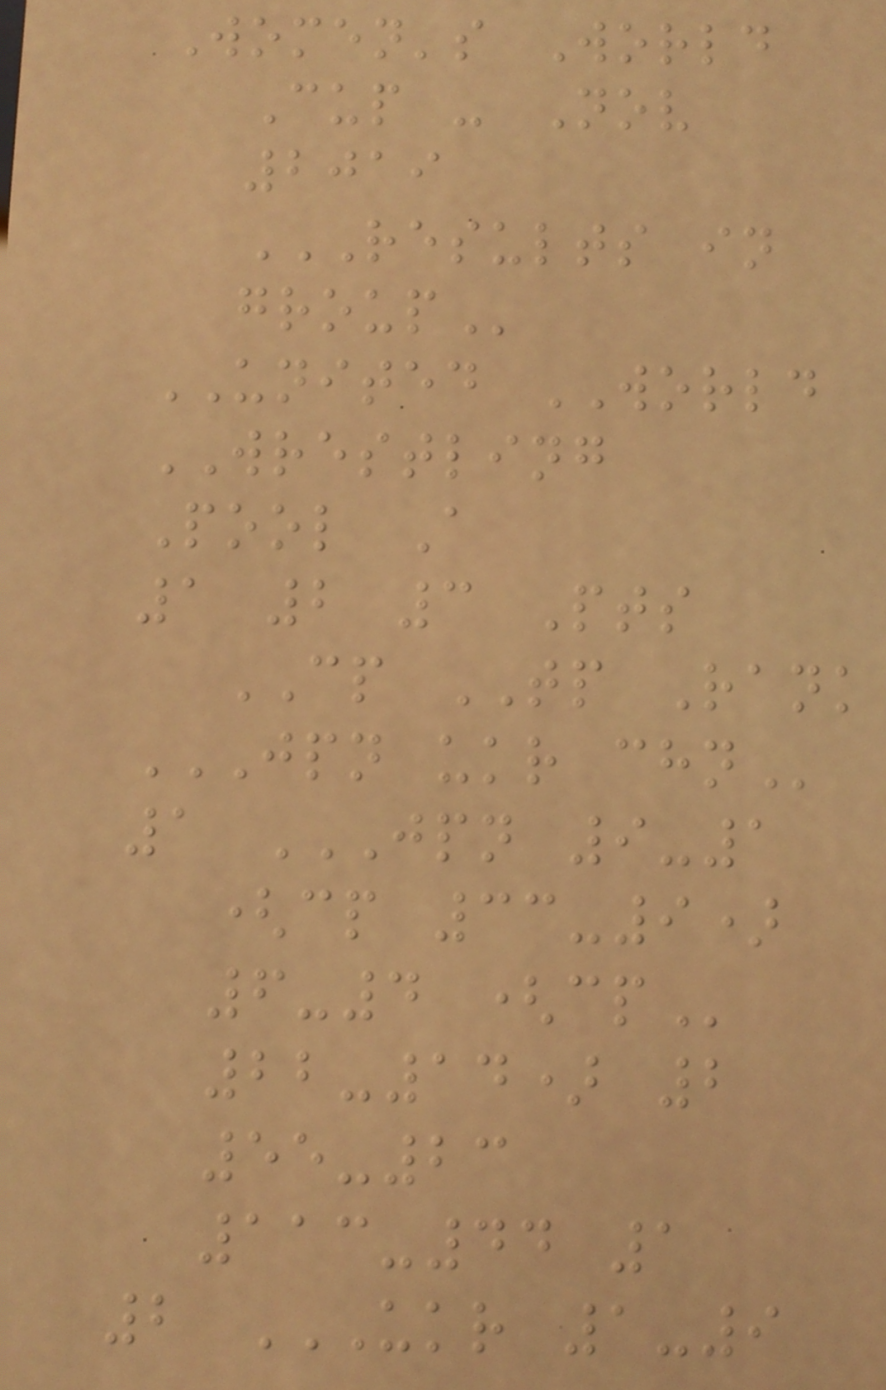Women's World
Cup - Nov
2019
RESULTS IN
GROUP
UNITED WORLD
WRESTLING
Pool A
1 2 3 Pts
CP TP Rank
JPN UKR CHN
1 JPN 9-1
(CP 33-9)
6-4 (CP
22-14) 2
55-23
113-44 1
2 UKR 1-9
